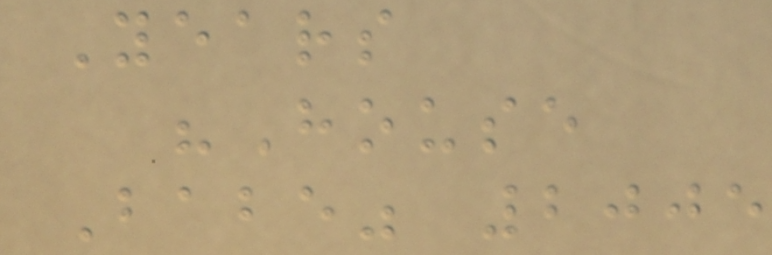Years
"House
Babe" 2005
